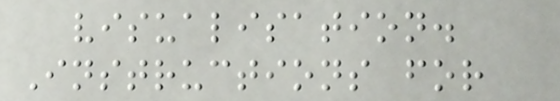visualisation.
Instructions for
